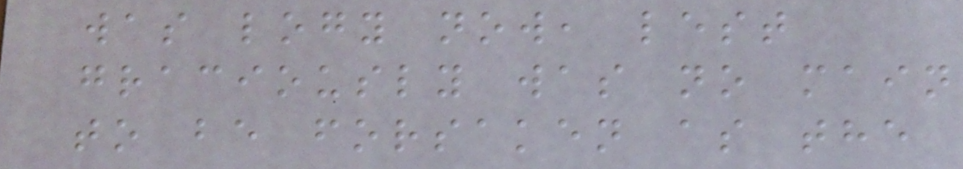was logy now, lest
graciously was no main
to be forsaken as the
